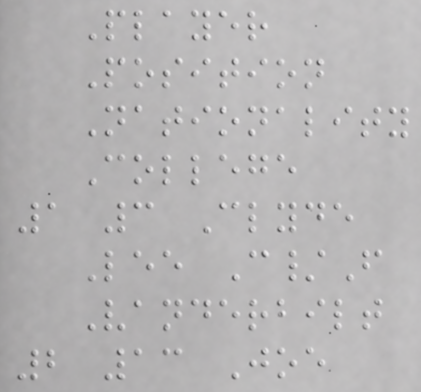Player
Position
Nationality
College
1 3 Clyde
Lee C/F
Vanderbilt
2 13 Joe
